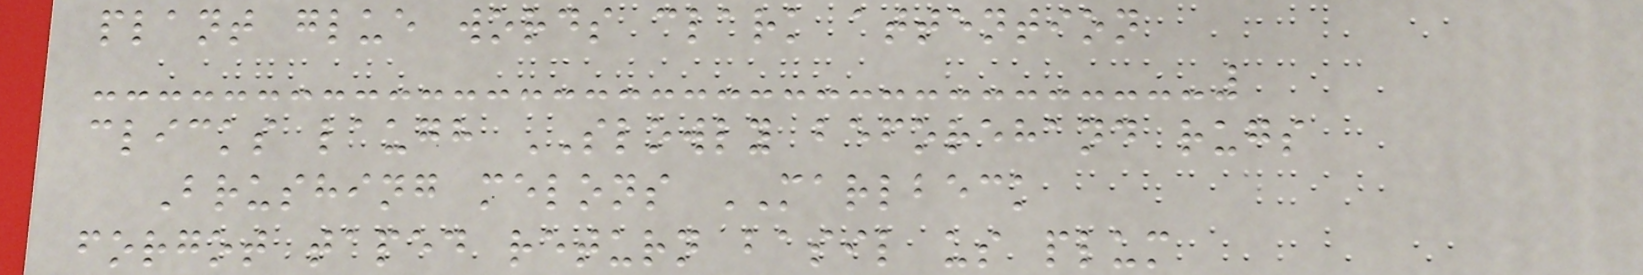plant glue words clark attention
clicks laugh SLOWLY beforehand rugs
Brushing melons MARLBECK
forgot taped return basil us plum
